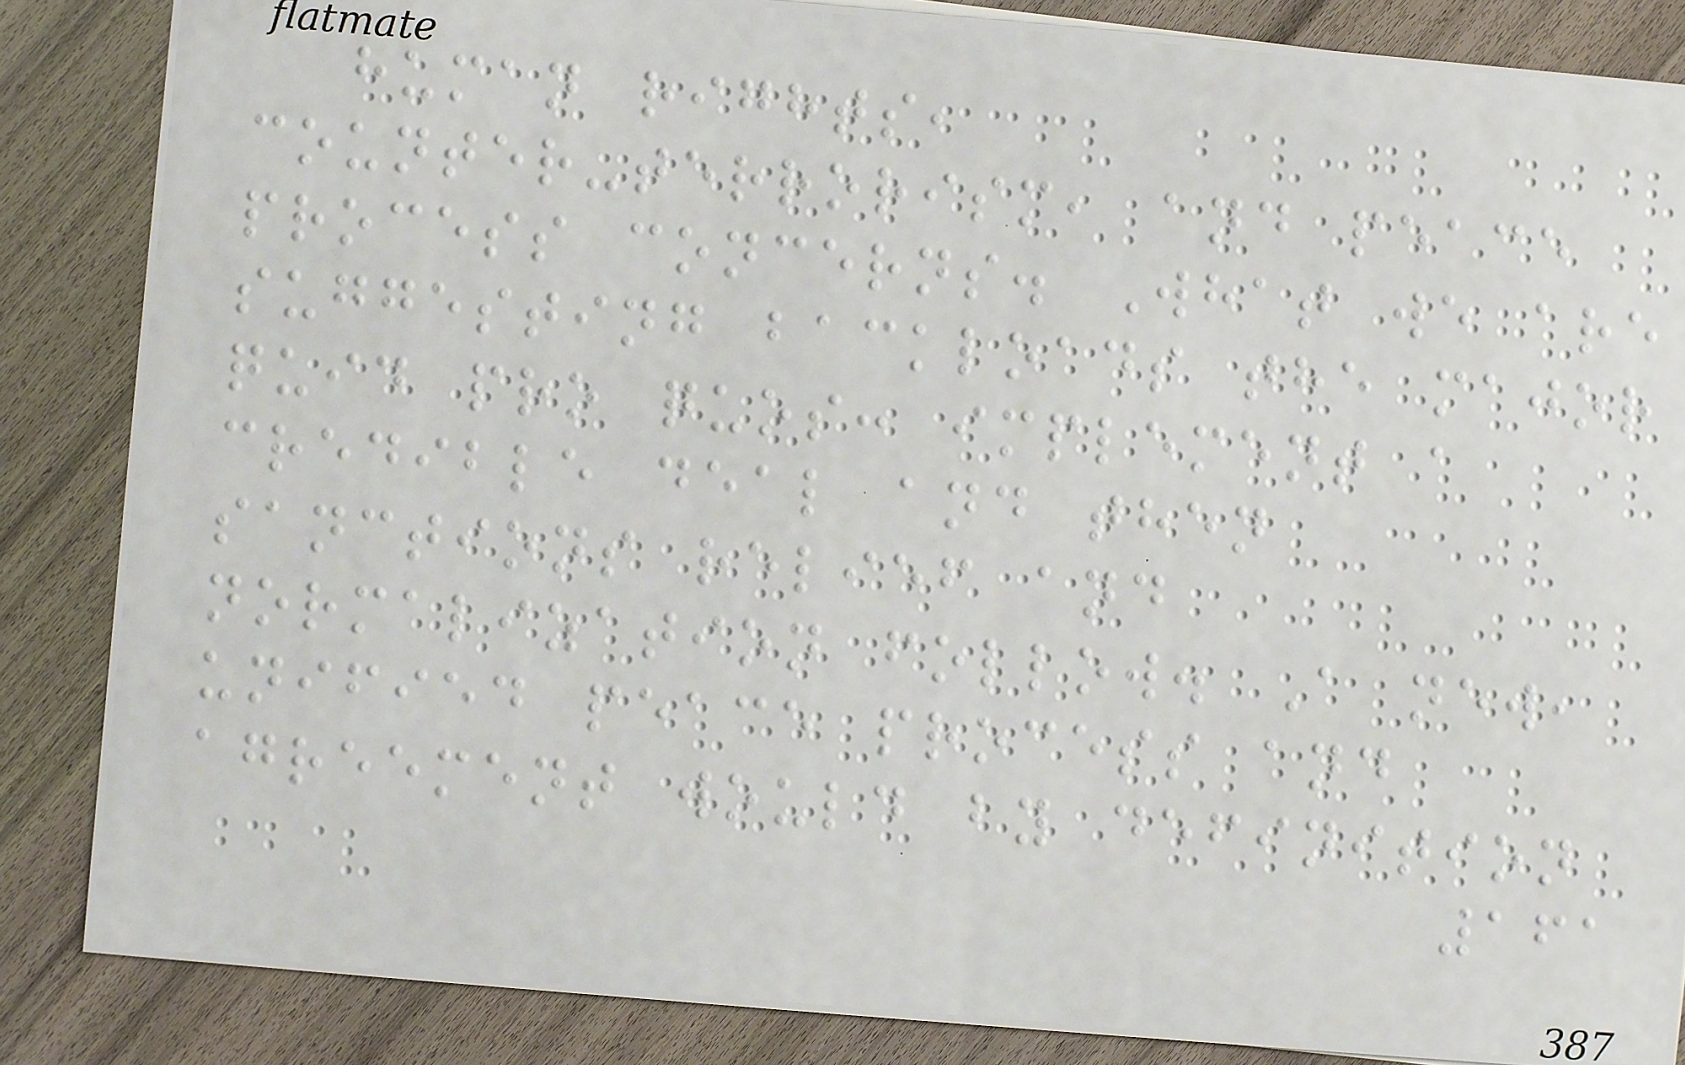human rights,
counter-terrorism, and peace
process concerns. What we are
suggesting backloads the major
quid pro quos: implement a
credible deal and then
sanctions relief and
normalization follow. A new,
unified peace process and
agreement would by definition
161
